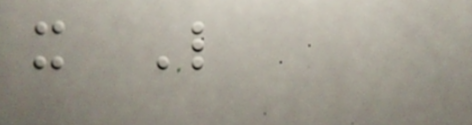x L
